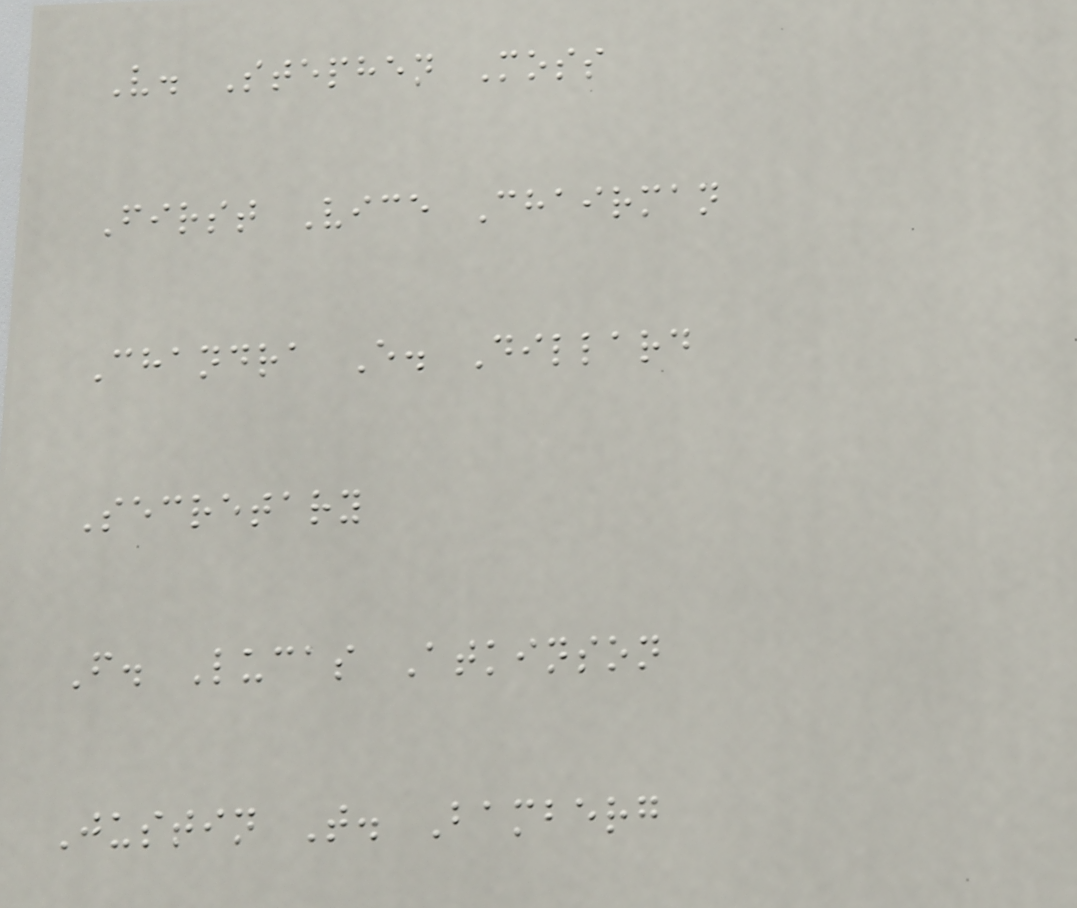V. Stephen Moss
First Vice Chairman
Chandra E. Dillard
Secretary
F. Lucas Atkinson
Justin T. Bamberg
